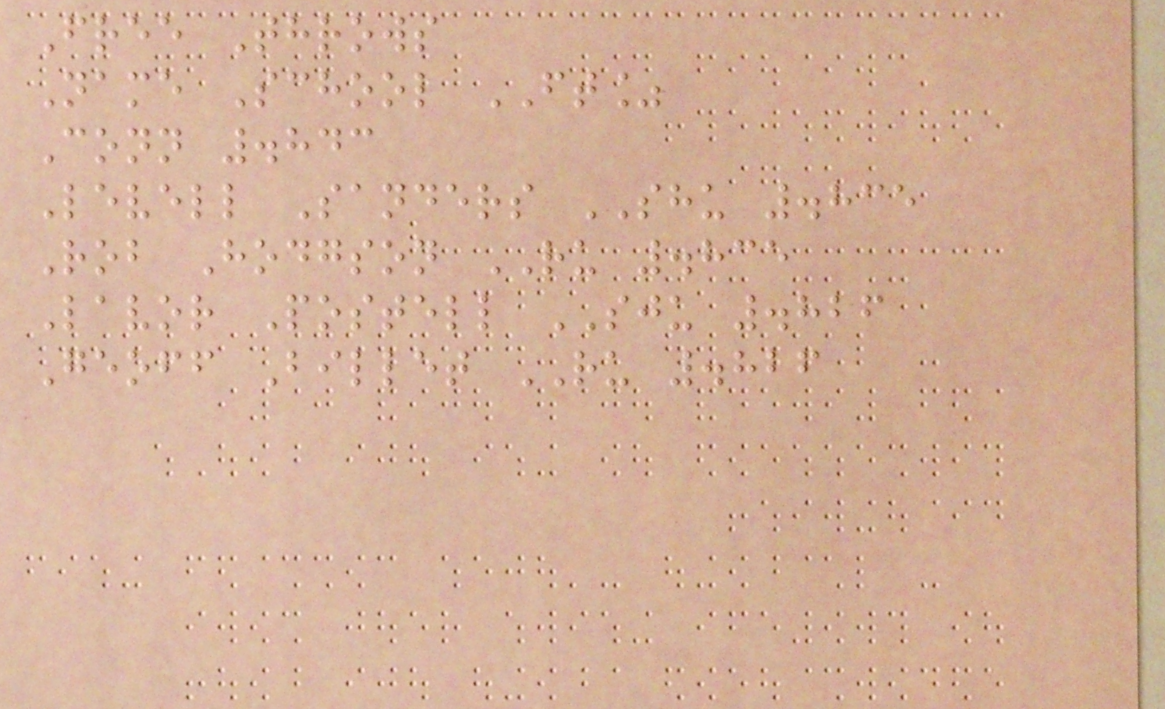Free Throws
Name School FT%
Conn .843
Levell Sanders SHU .835
Rob Hodgson RU .835
Lavor Postell SJU .826
Geoff Billet RU .826
